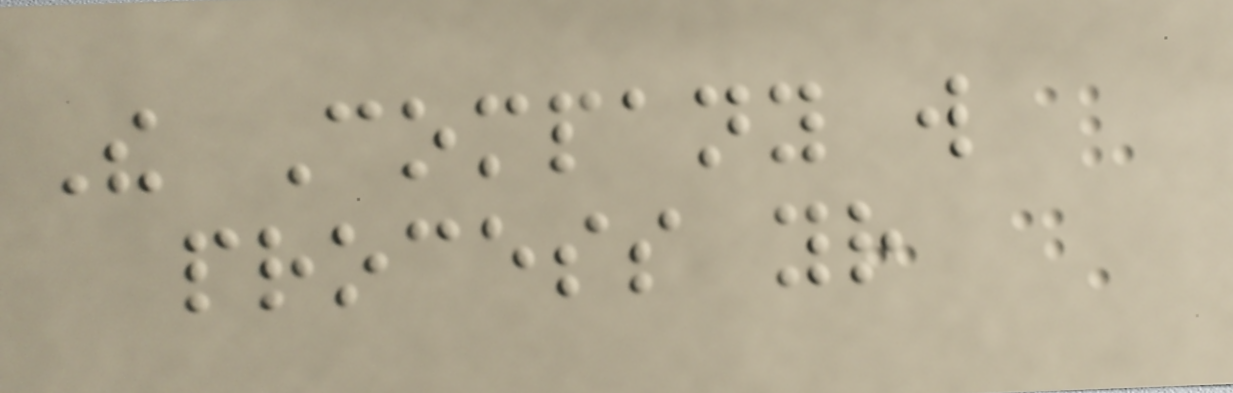The Company will
process your
